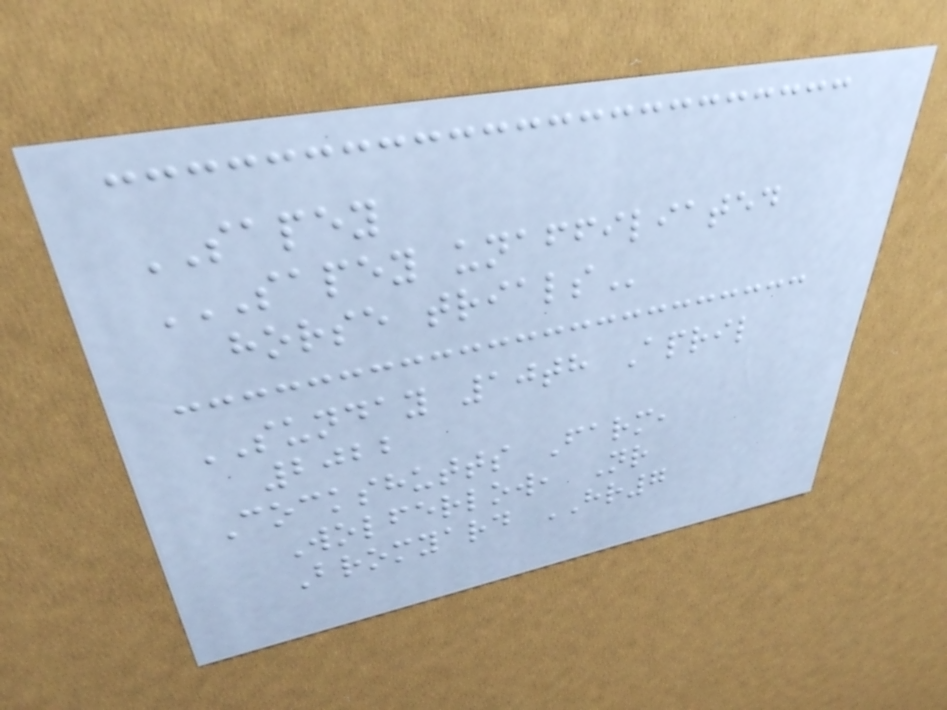SAPEY
SAPEY UNAFFILIATED
HORSE TRIALS
SUNDAY 10th April
2022
Cockshutts Farm,
Wolferlow, Nr
Bromyard HR7
